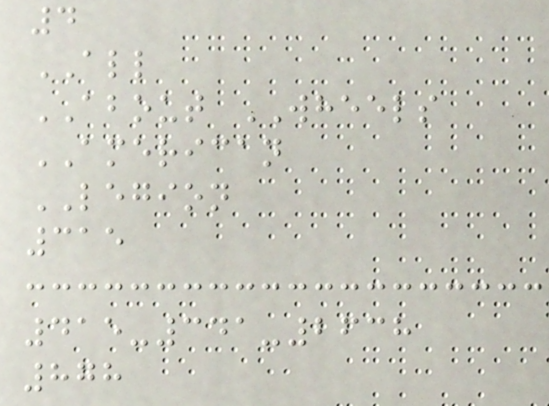4
ALL
ABOUT WHEELS
AMERICAN
LEGION
315
415-341-2638
878
